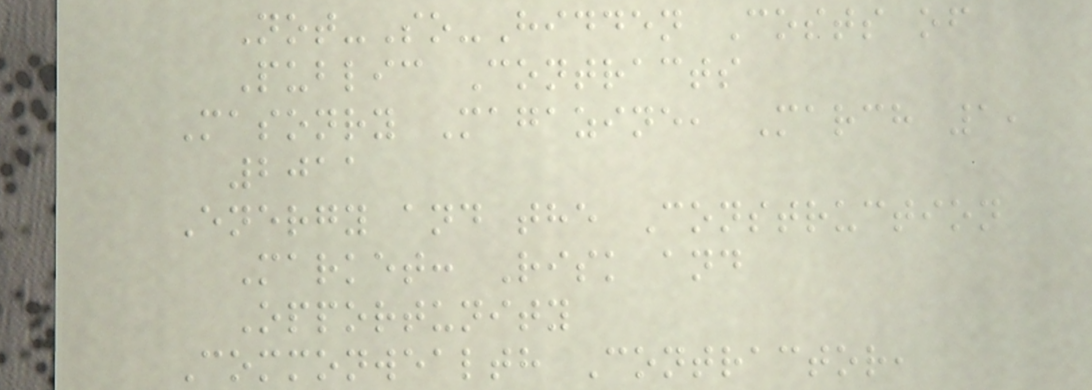Not-So-Hidden Costs of
Public Contracts
Masonry Magazine, March 1,
2011
Energy and the Construction
Market: Risk and
Opportunity
Commonwealth Contractor,
